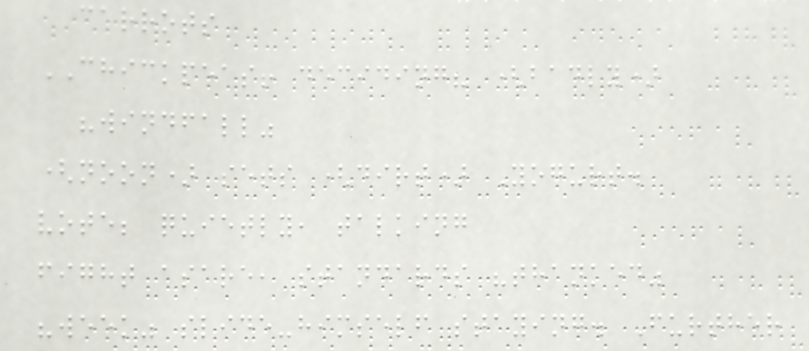carrots
CHICKPEAS! deciding? (badly)
"windfall"
(noon) sets (dirt) Yogurt.
vote; quietly, talking
fight asare, standards "thanked"
"week" slide-himself staying. Further
